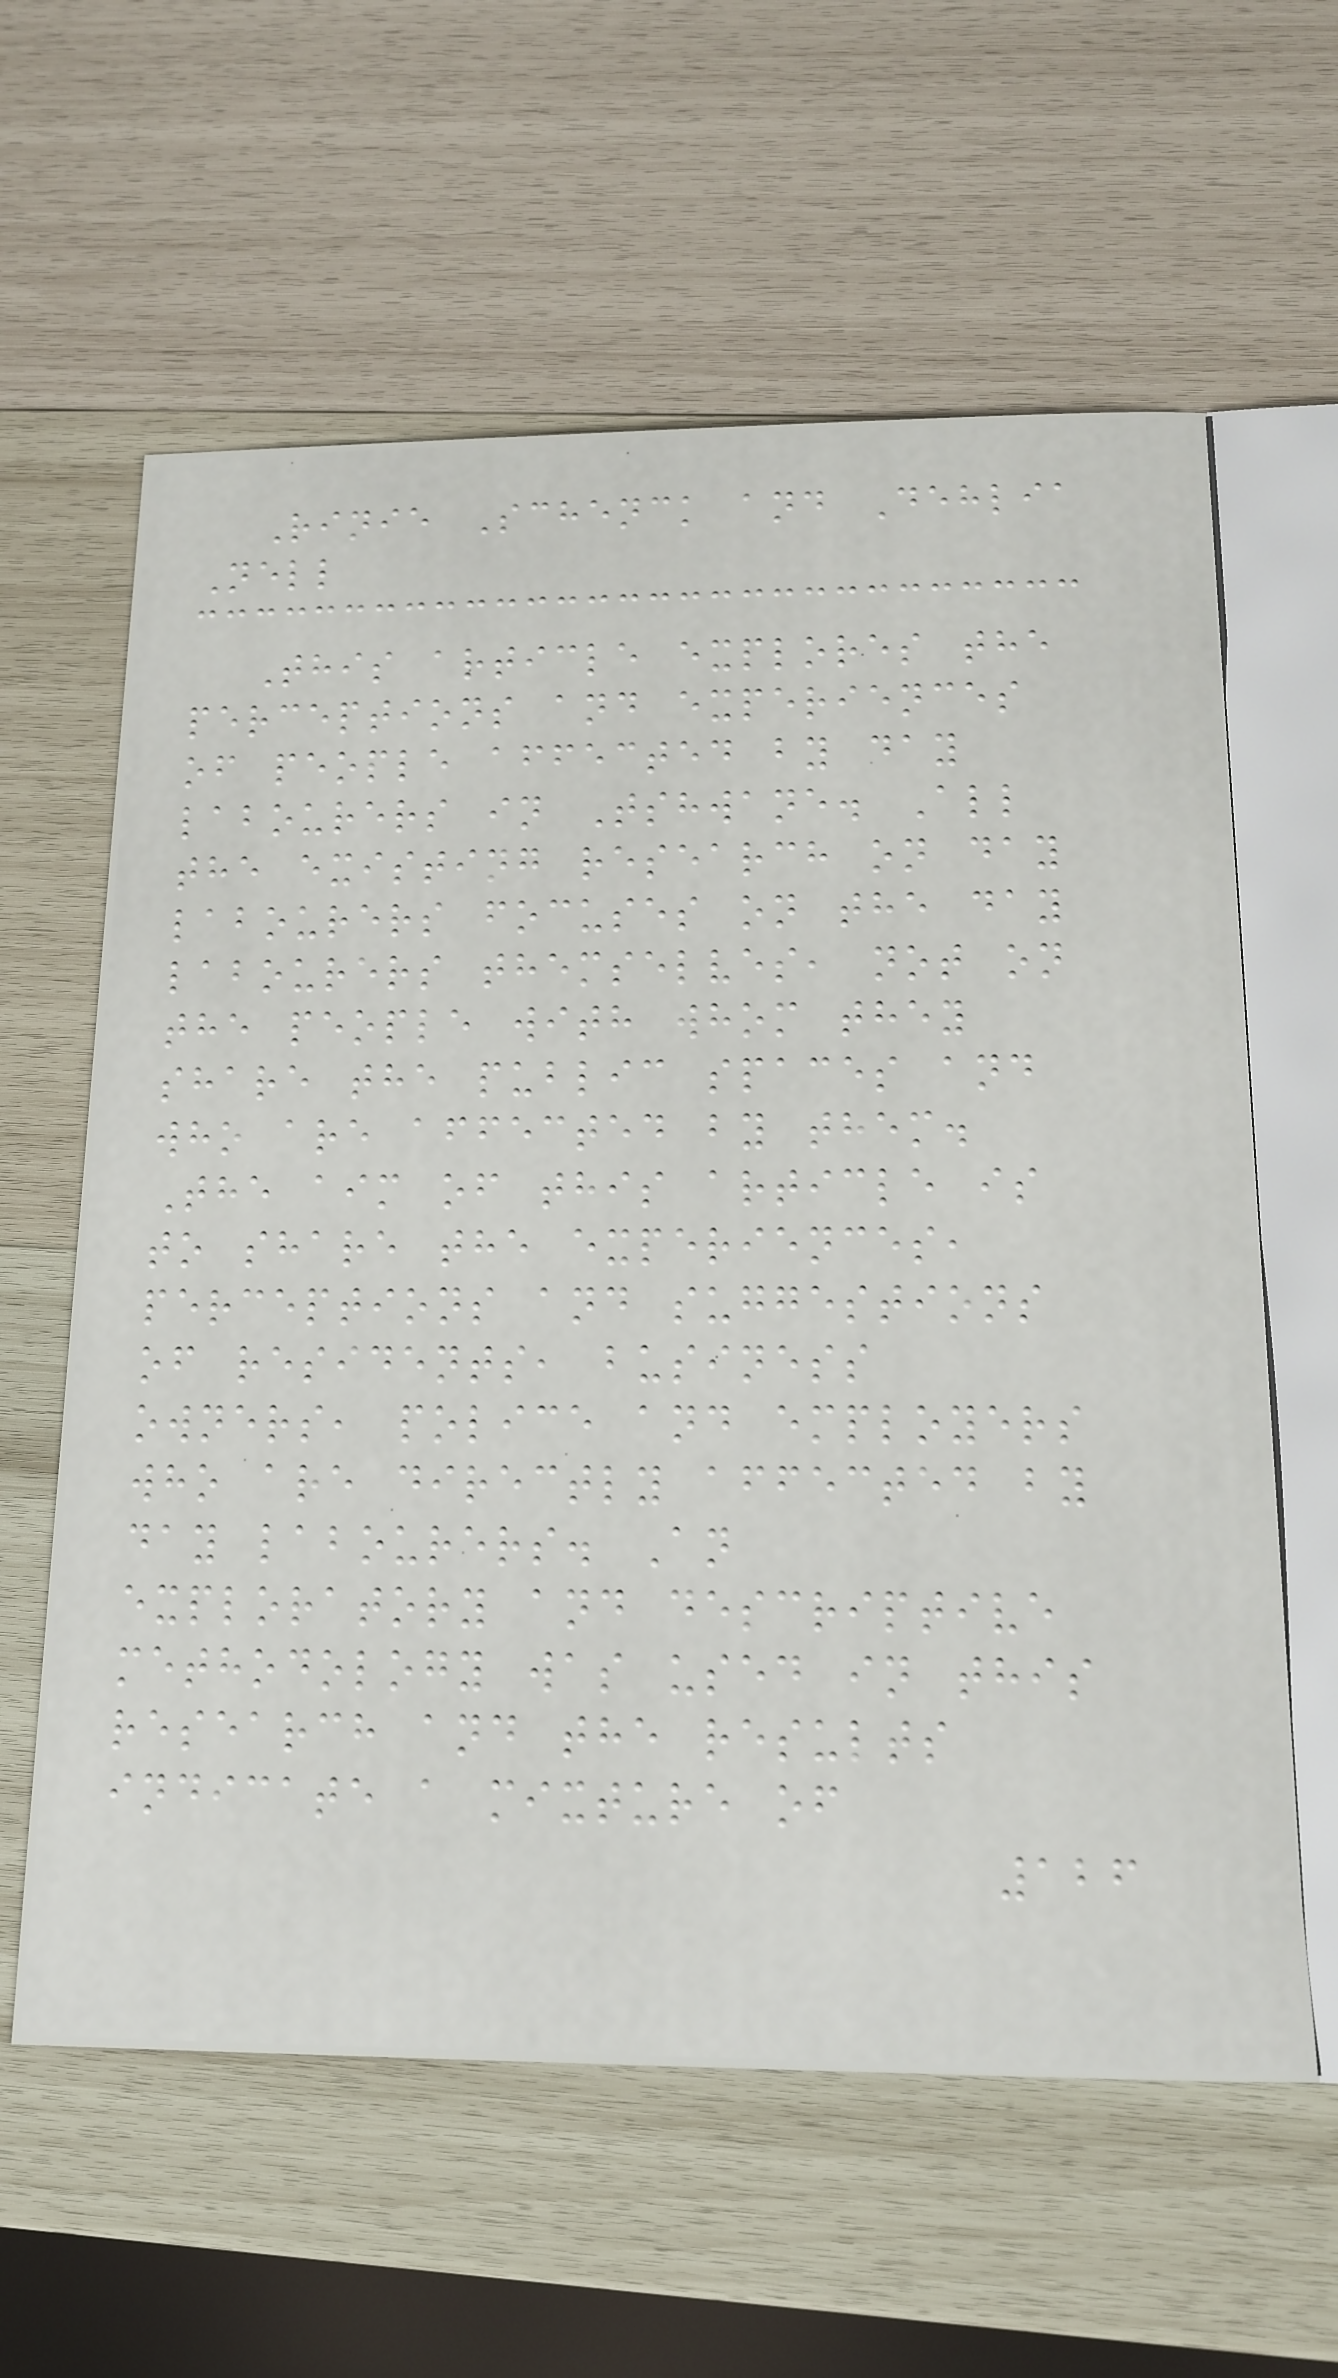Rinie Schenck and Dehlia
Nell
This article explores the
perceptions and experiences
of people affected by day
labourers in Tshwane. All
the existing research on day
labourers focuses on the day
labourers themselves, not on
the people with whom they
share the public spaces and
who are affected by them.
The aim of this article is
to share the experiences,
perceptions and suggestions
of residents, business
owners, police and employers
who are directly affected by
day labourers. An
exploratory and descriptive
methodology was used in this
research and the results
indicate a mixture of
126
